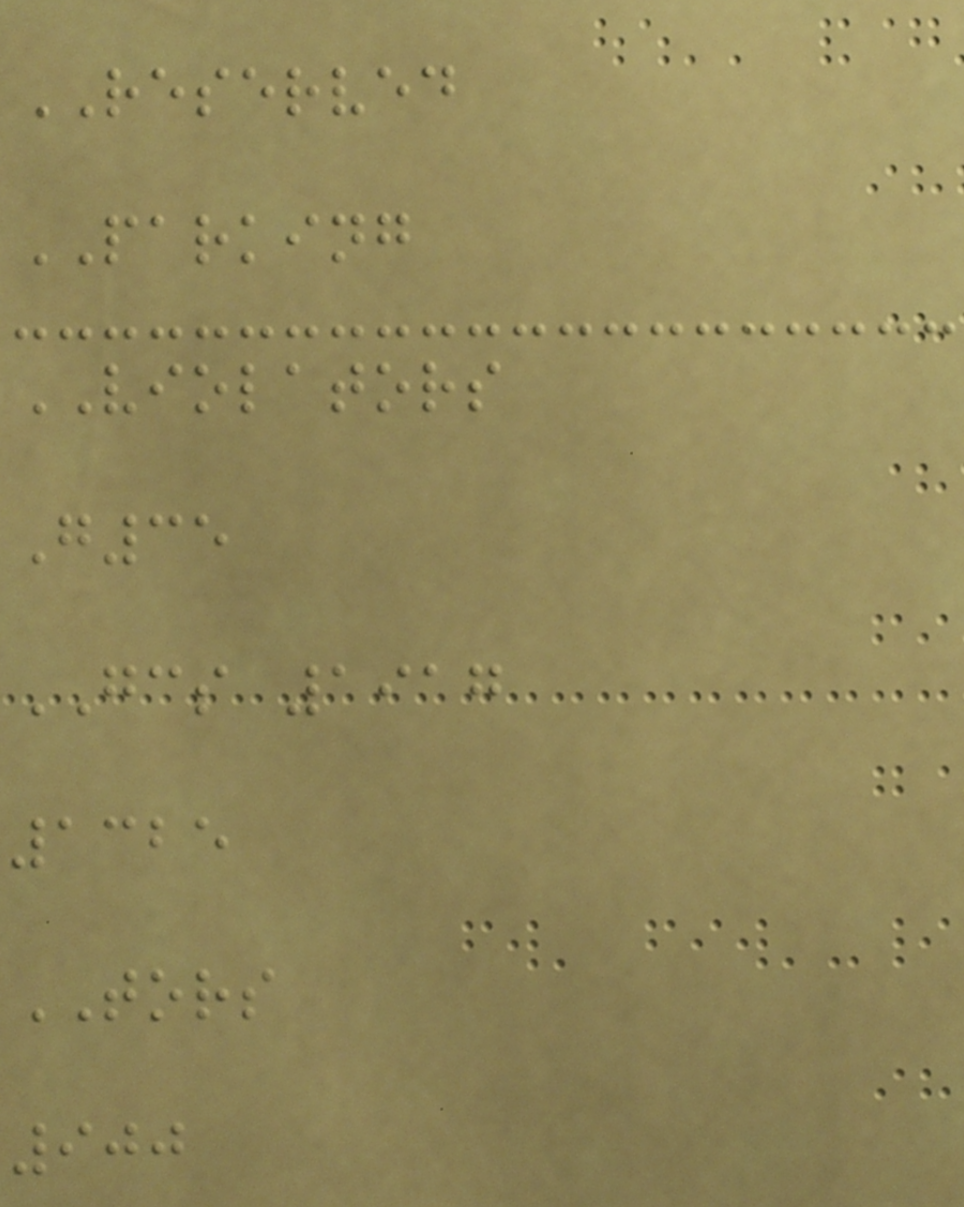RESERVED
PARKING
VIOLATORS
G35
GCS 1917
1325
TORS
900
